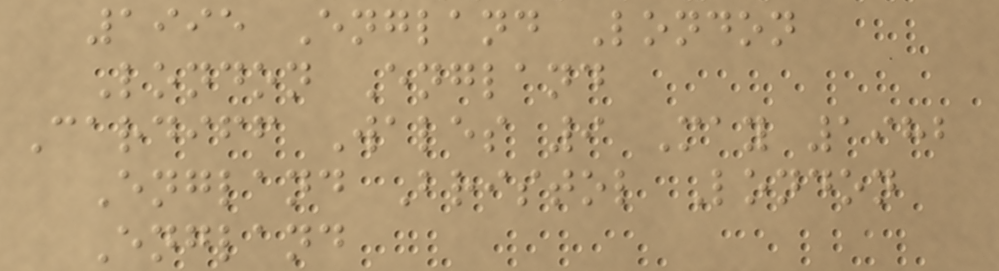1995 England London
London England
Cardiff Wales 9 May 1982
England Bristol London
England
